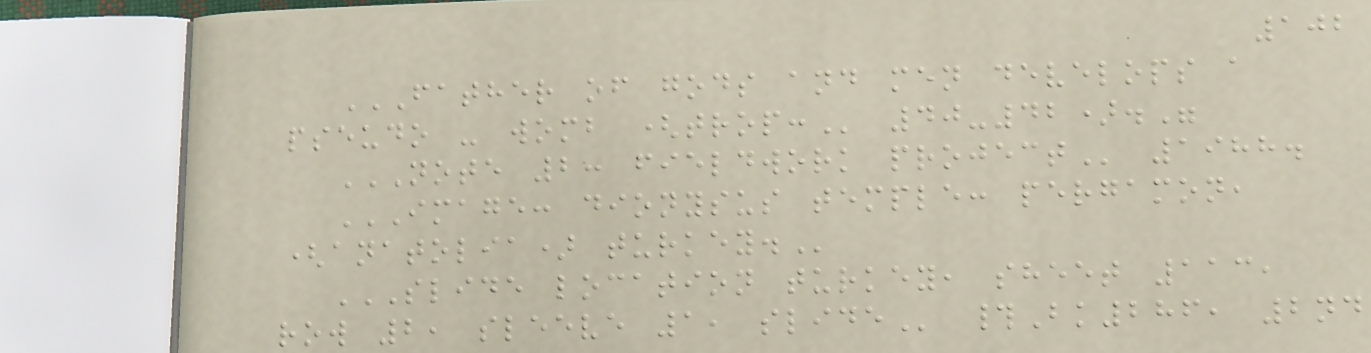102
FATHER OF GODS AND MEN DEVELOPS A
PSEUDO - WOMB (TROP: 40-42)."
NOTE 2: FIELDWORK PROJECT 1988.
IMAGE: DIONYSUS TEMPLE: PERGAMON,
(ANATOLIA) TURKEY.
SLIDE LOCATION TURKEY, SHEET 113,
ROW 2, SLEEVE 1, SLIDE #Bk286, 2nd
